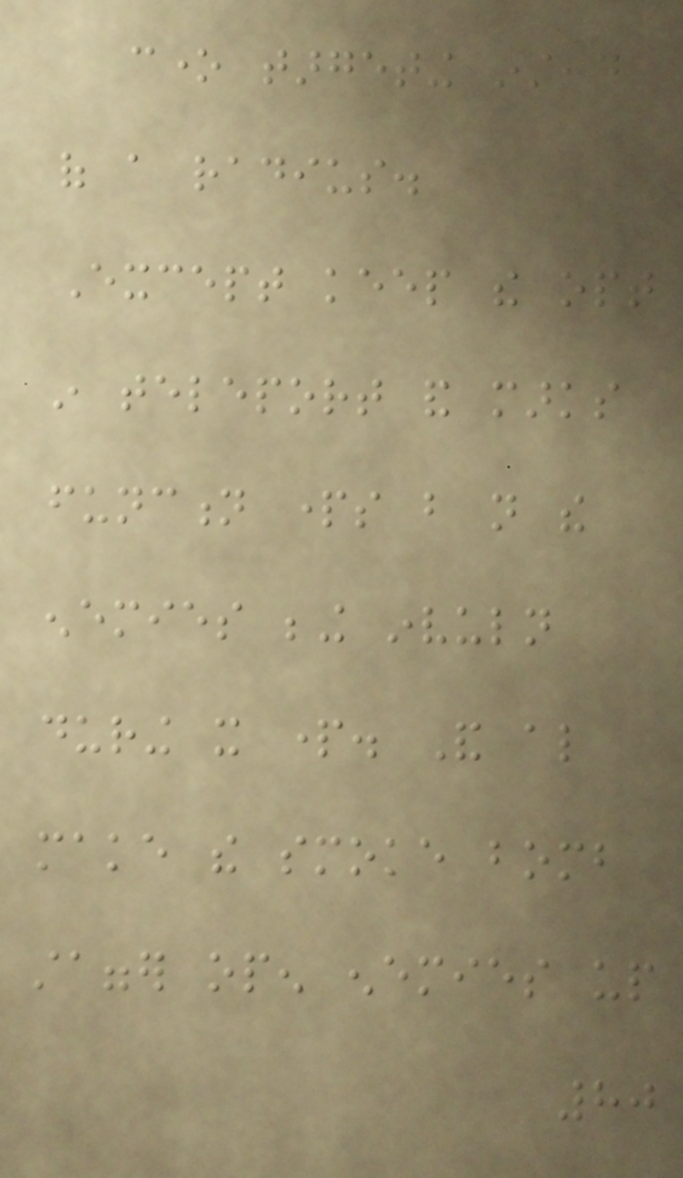cone targeting instead
of a radius.
Except keep the opt
in teleport and marks
function parts but not the
enemies being invuln
during it part. And also
make the smoke bomb
stagger open enemies up
80
